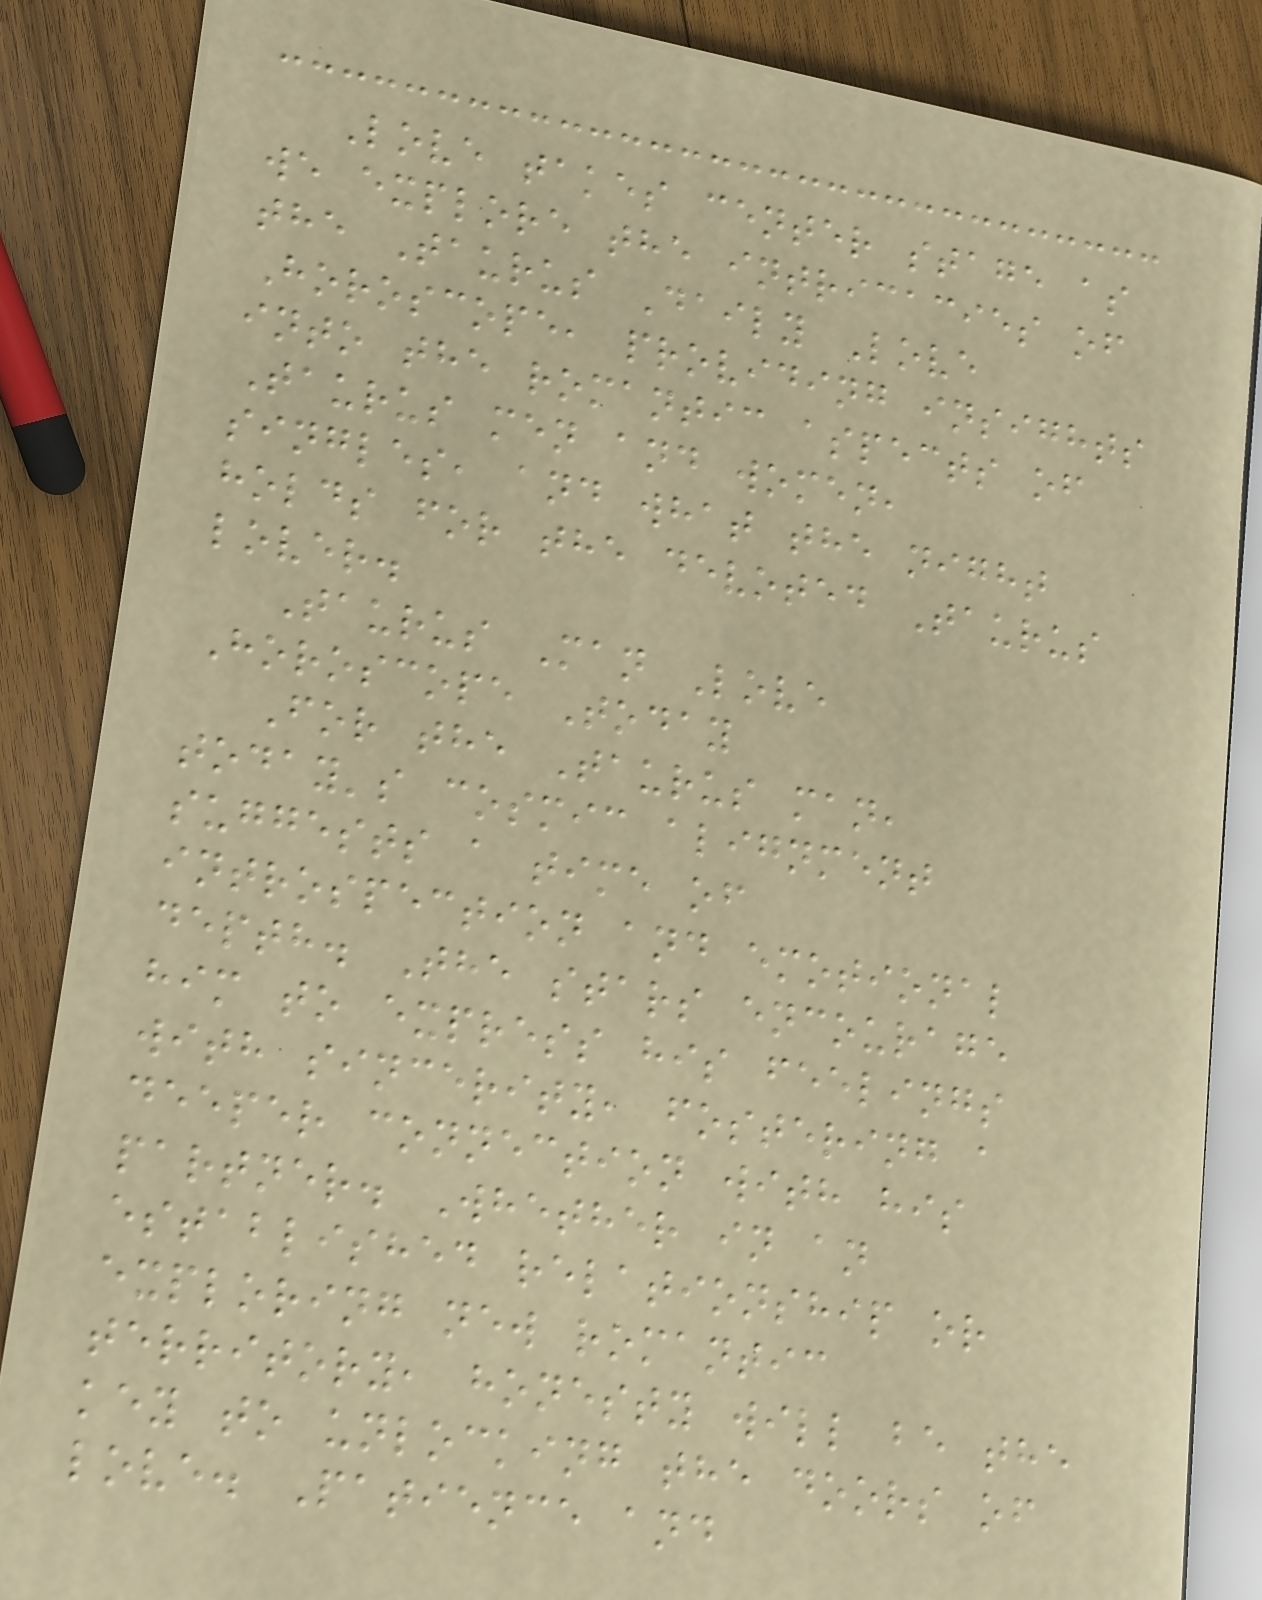Love takes center stage as
we explore the intricacies of
the Taurus Daily Love
Horoscope, providing insights
into the romantic aspects of
Taurus men and women,
singles, and what the night
holds for the devoted Taurus
lover.
Taurus Man Love
Horoscope Today
For the Taurus man,
today's cosmic alignment
suggests a time of
introspection and emotional
depth. The stars encourage
him to express his feelings
with sincerity, fostering a
deeper connection with his
partner. Whether in an
established relationship or
exploring new romantic
territory, honesty will be the
key to unlocking the doors of
love. Patience and
